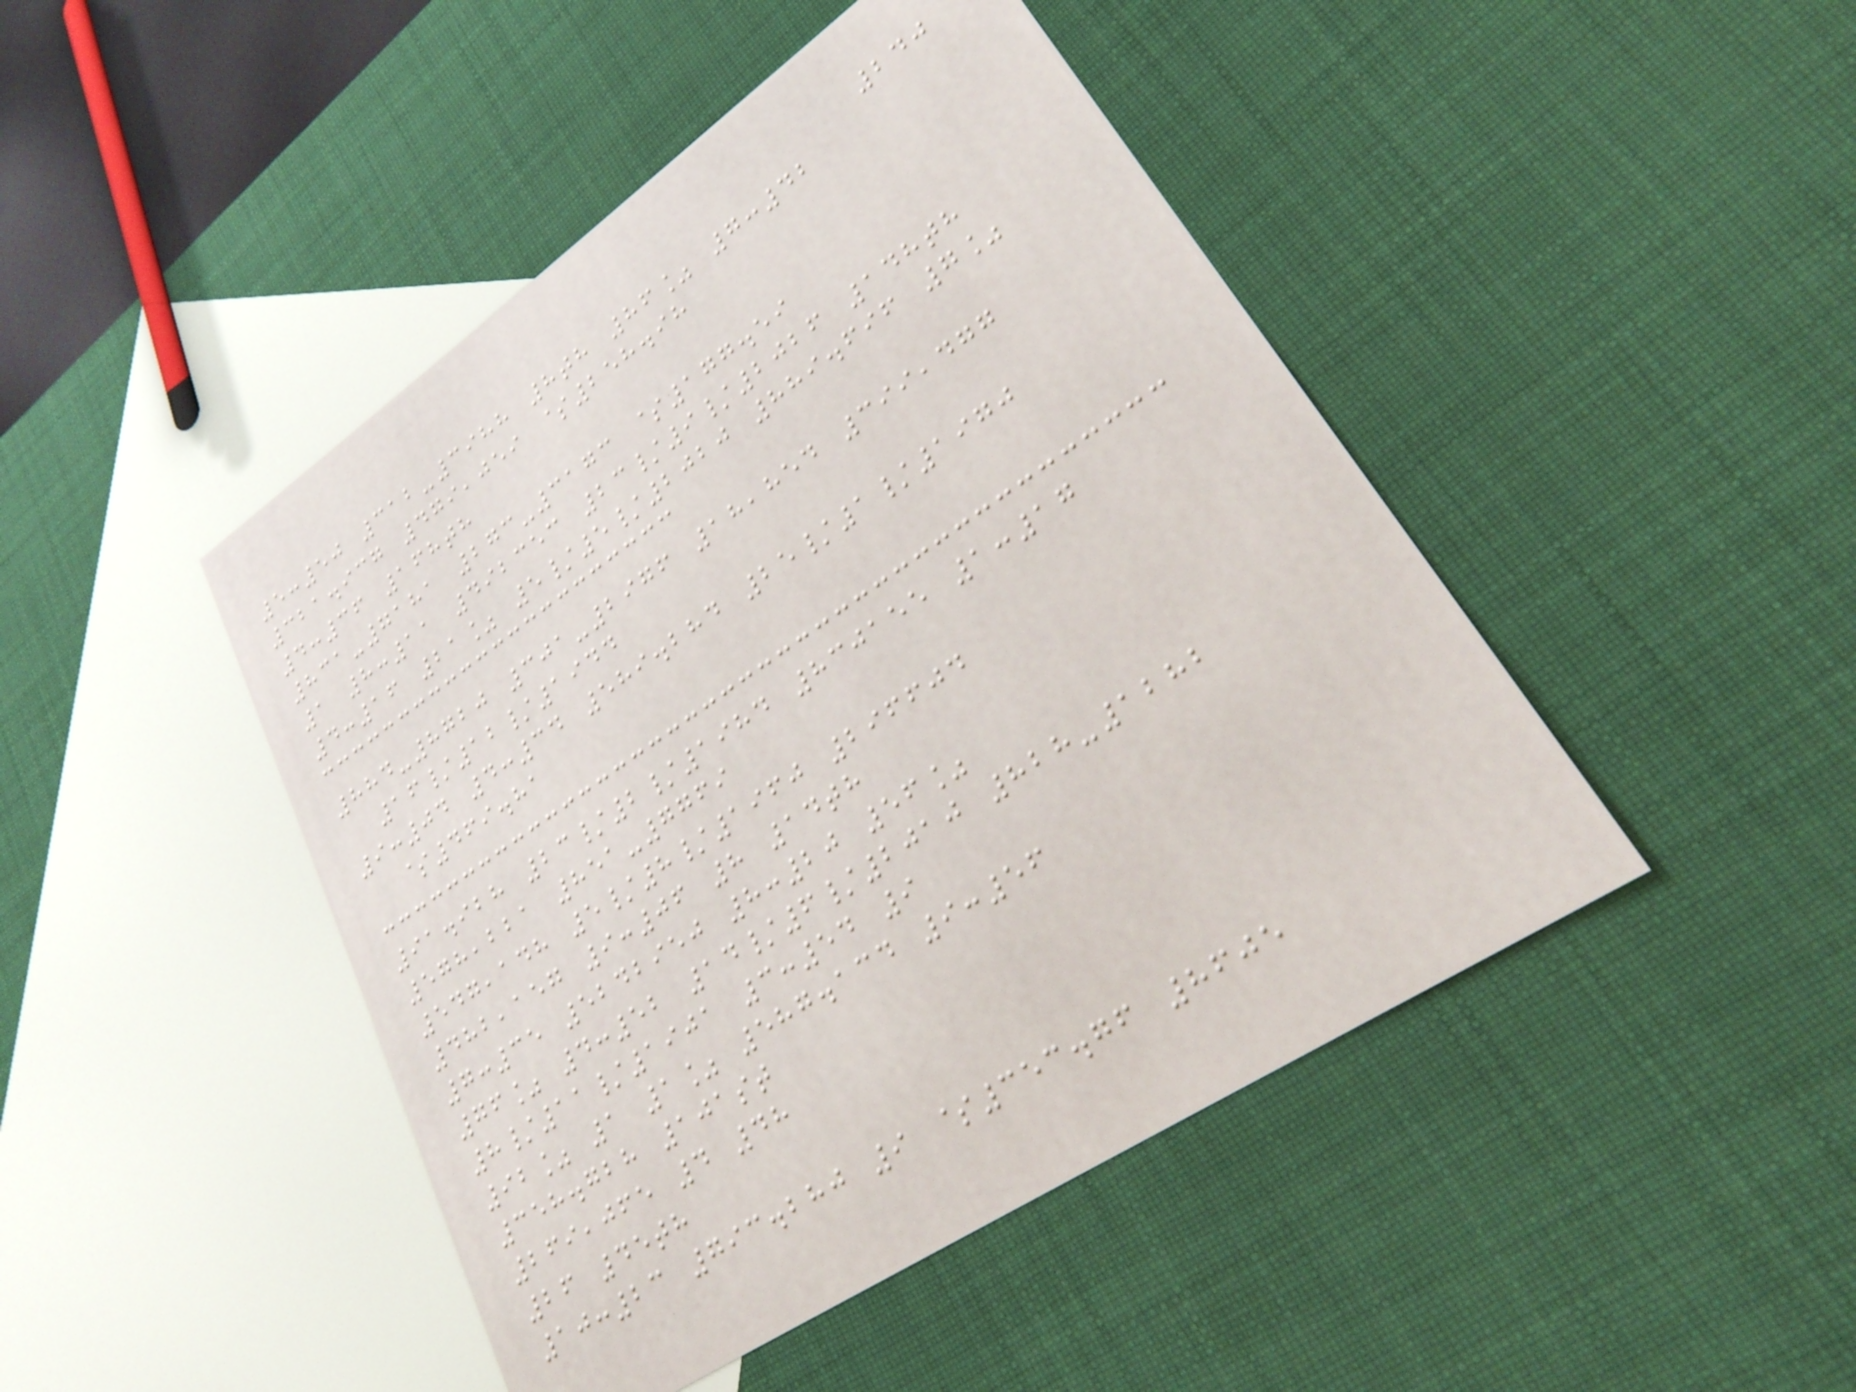240
5:50 312-3988 8th 86% 7:42
321.937 479,059 $258.98
4:36 168th
831-7181 273-3173 $177.59
1 8:11 492353 23/9/2026 148th
4:16 21% 5/5/2020 889.696 7%
884-8720 301-2976 18,854 399,477
16/12/1944
9:04 4:34 589.284 25/1/1970
$469.81
91.928 23/2/1984 830155 1:17
578,221 851-7769
547,148 5/8/1960 296604
482,157 9:06 8 14th
7:35 5242950 8:20 56%
76% 4:52 14/6/2010 828-1282
8/11/1901 3:54 9
92% 1 1% 587.134 9:56
358.728 101st
269,065 4 48
26 45th
10:23 793.280 9 $353.76 8605
